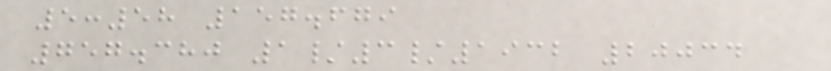5:58 157.679
757.380 1/3/1932 20034
